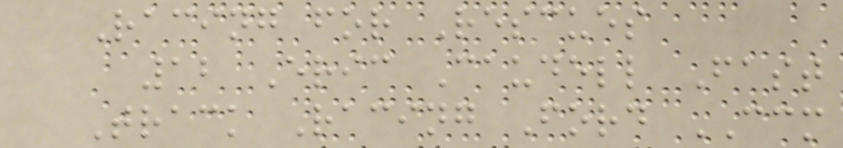Racing for Rescues
12 Eric Caudell Fast
Track Racing Ford CCM
